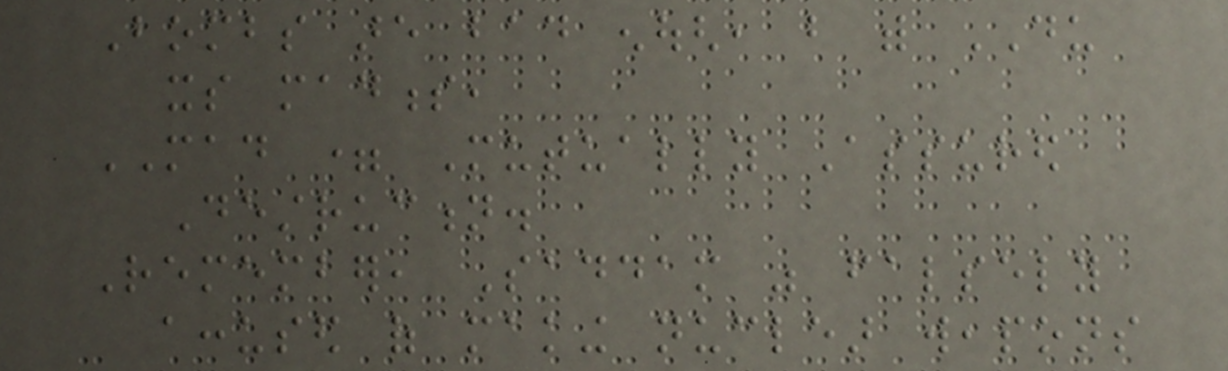Bombs are bad enough, but with DU
its madness,
MAD = Mutually Assured
Destruction.
Remember, Saddam was falsely
accused of making nuclear weapons
